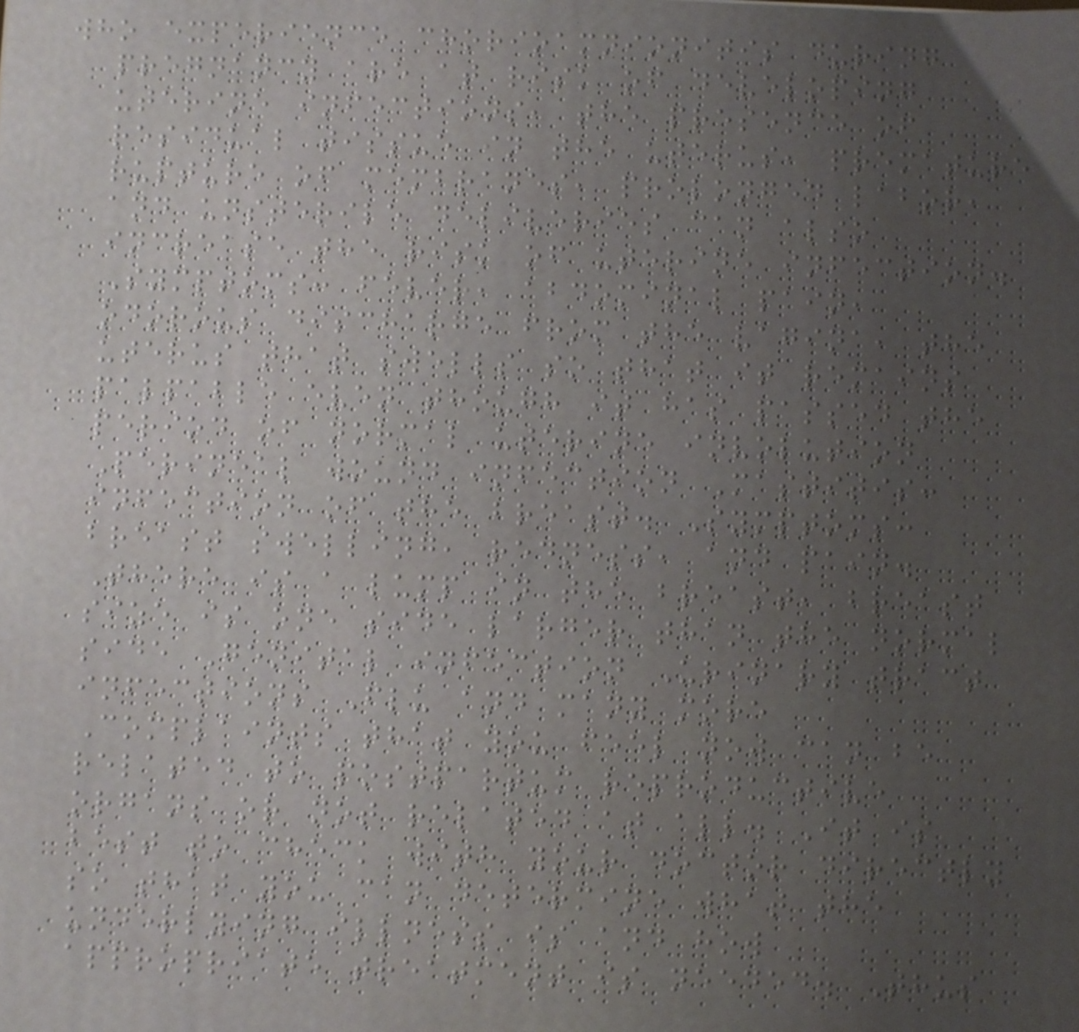who experience chorioamnionitis during
pregnancy are at risk of developing
uterine infections, the presence of
residual tissue in the uterus, premature
rupture of membranes, prolonged labor,
and unsterile deliveries can also
increase the risk of uterine infection.
Symptoms: fever, abdominal pain,
odorous discharge from the vagina, the
uterus that swells so that it remains
palpable even though it has passed the
period of normal uterine involution
Perineal wound infection Mastitis:
infection of the breast. Symptoms:
breast swelling, redness, and pain.
There is a lump in the breast, breast
size is one side larger than the normal
side Genital infection Urinary tract
infections Flu and many more
Complaints that you feel now can be
related to postpartum reproductive
organs or not related at all. It is
best to check with your doctor directly
so that you can determine what the
underlying illness is and how
appropriate treatment is needed. Thus
